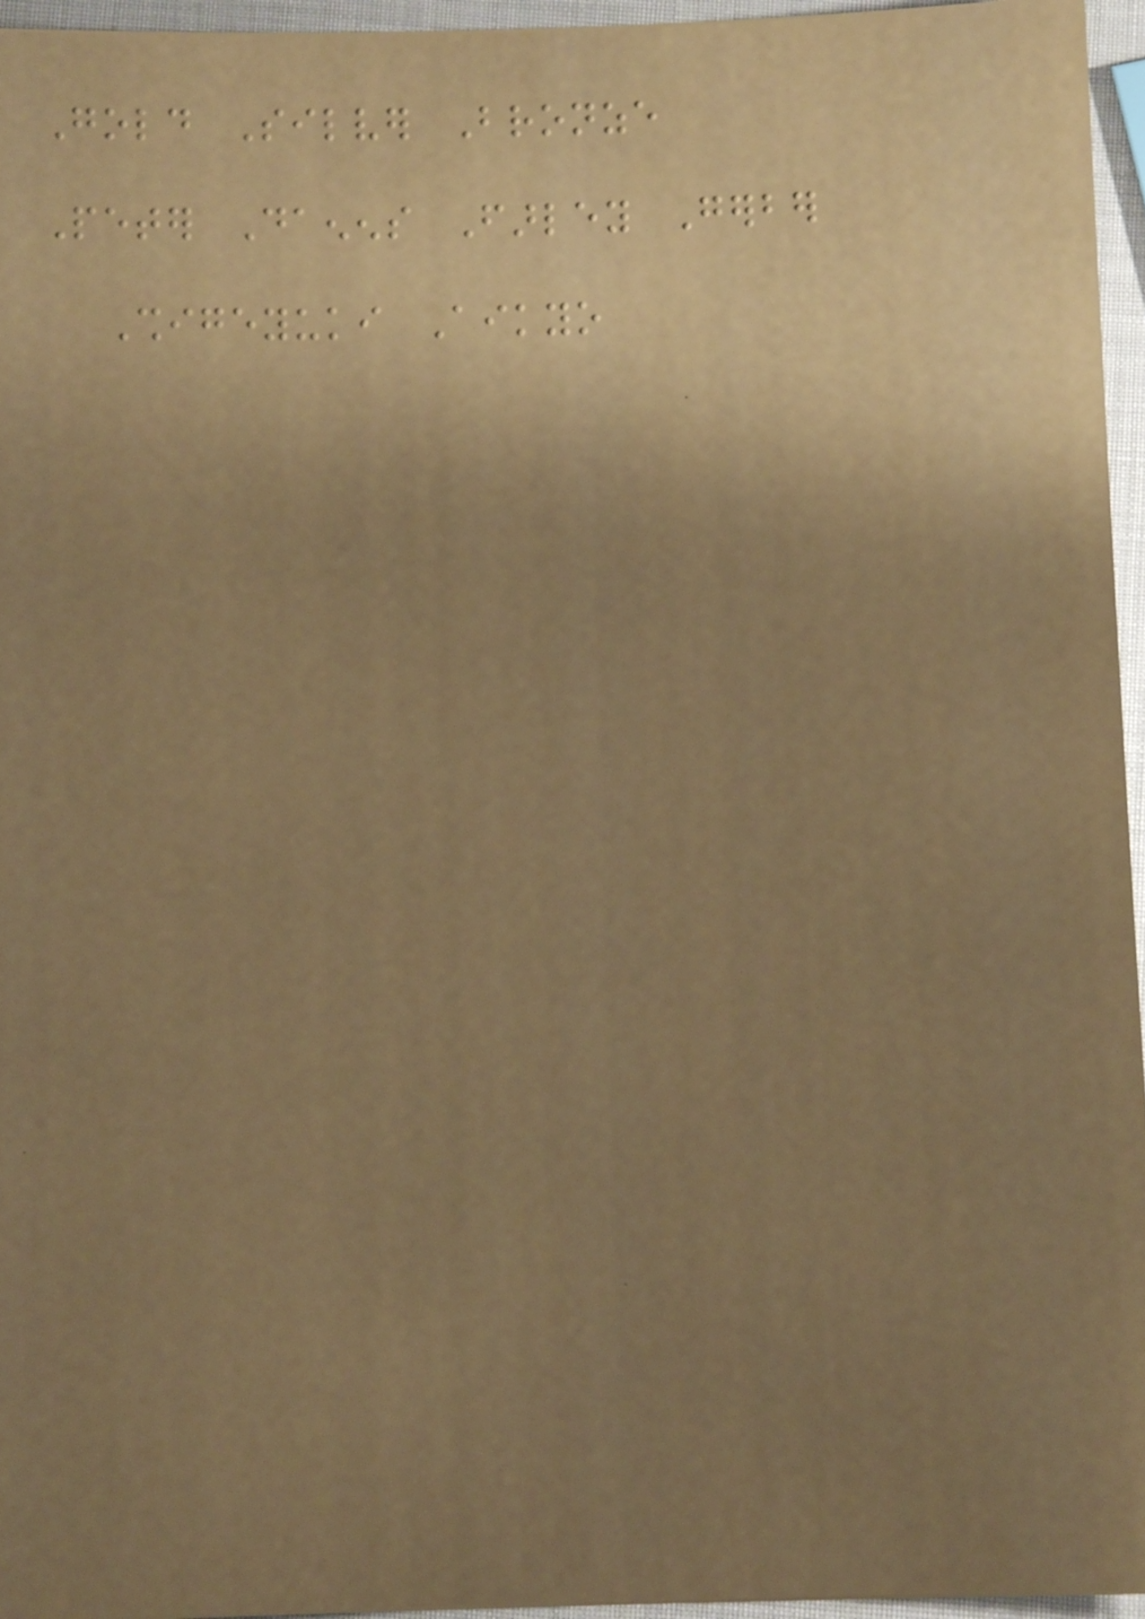Gold Silver Bronze
Peter Daenens Farley Gerber
Shigeyuki Aikyo
